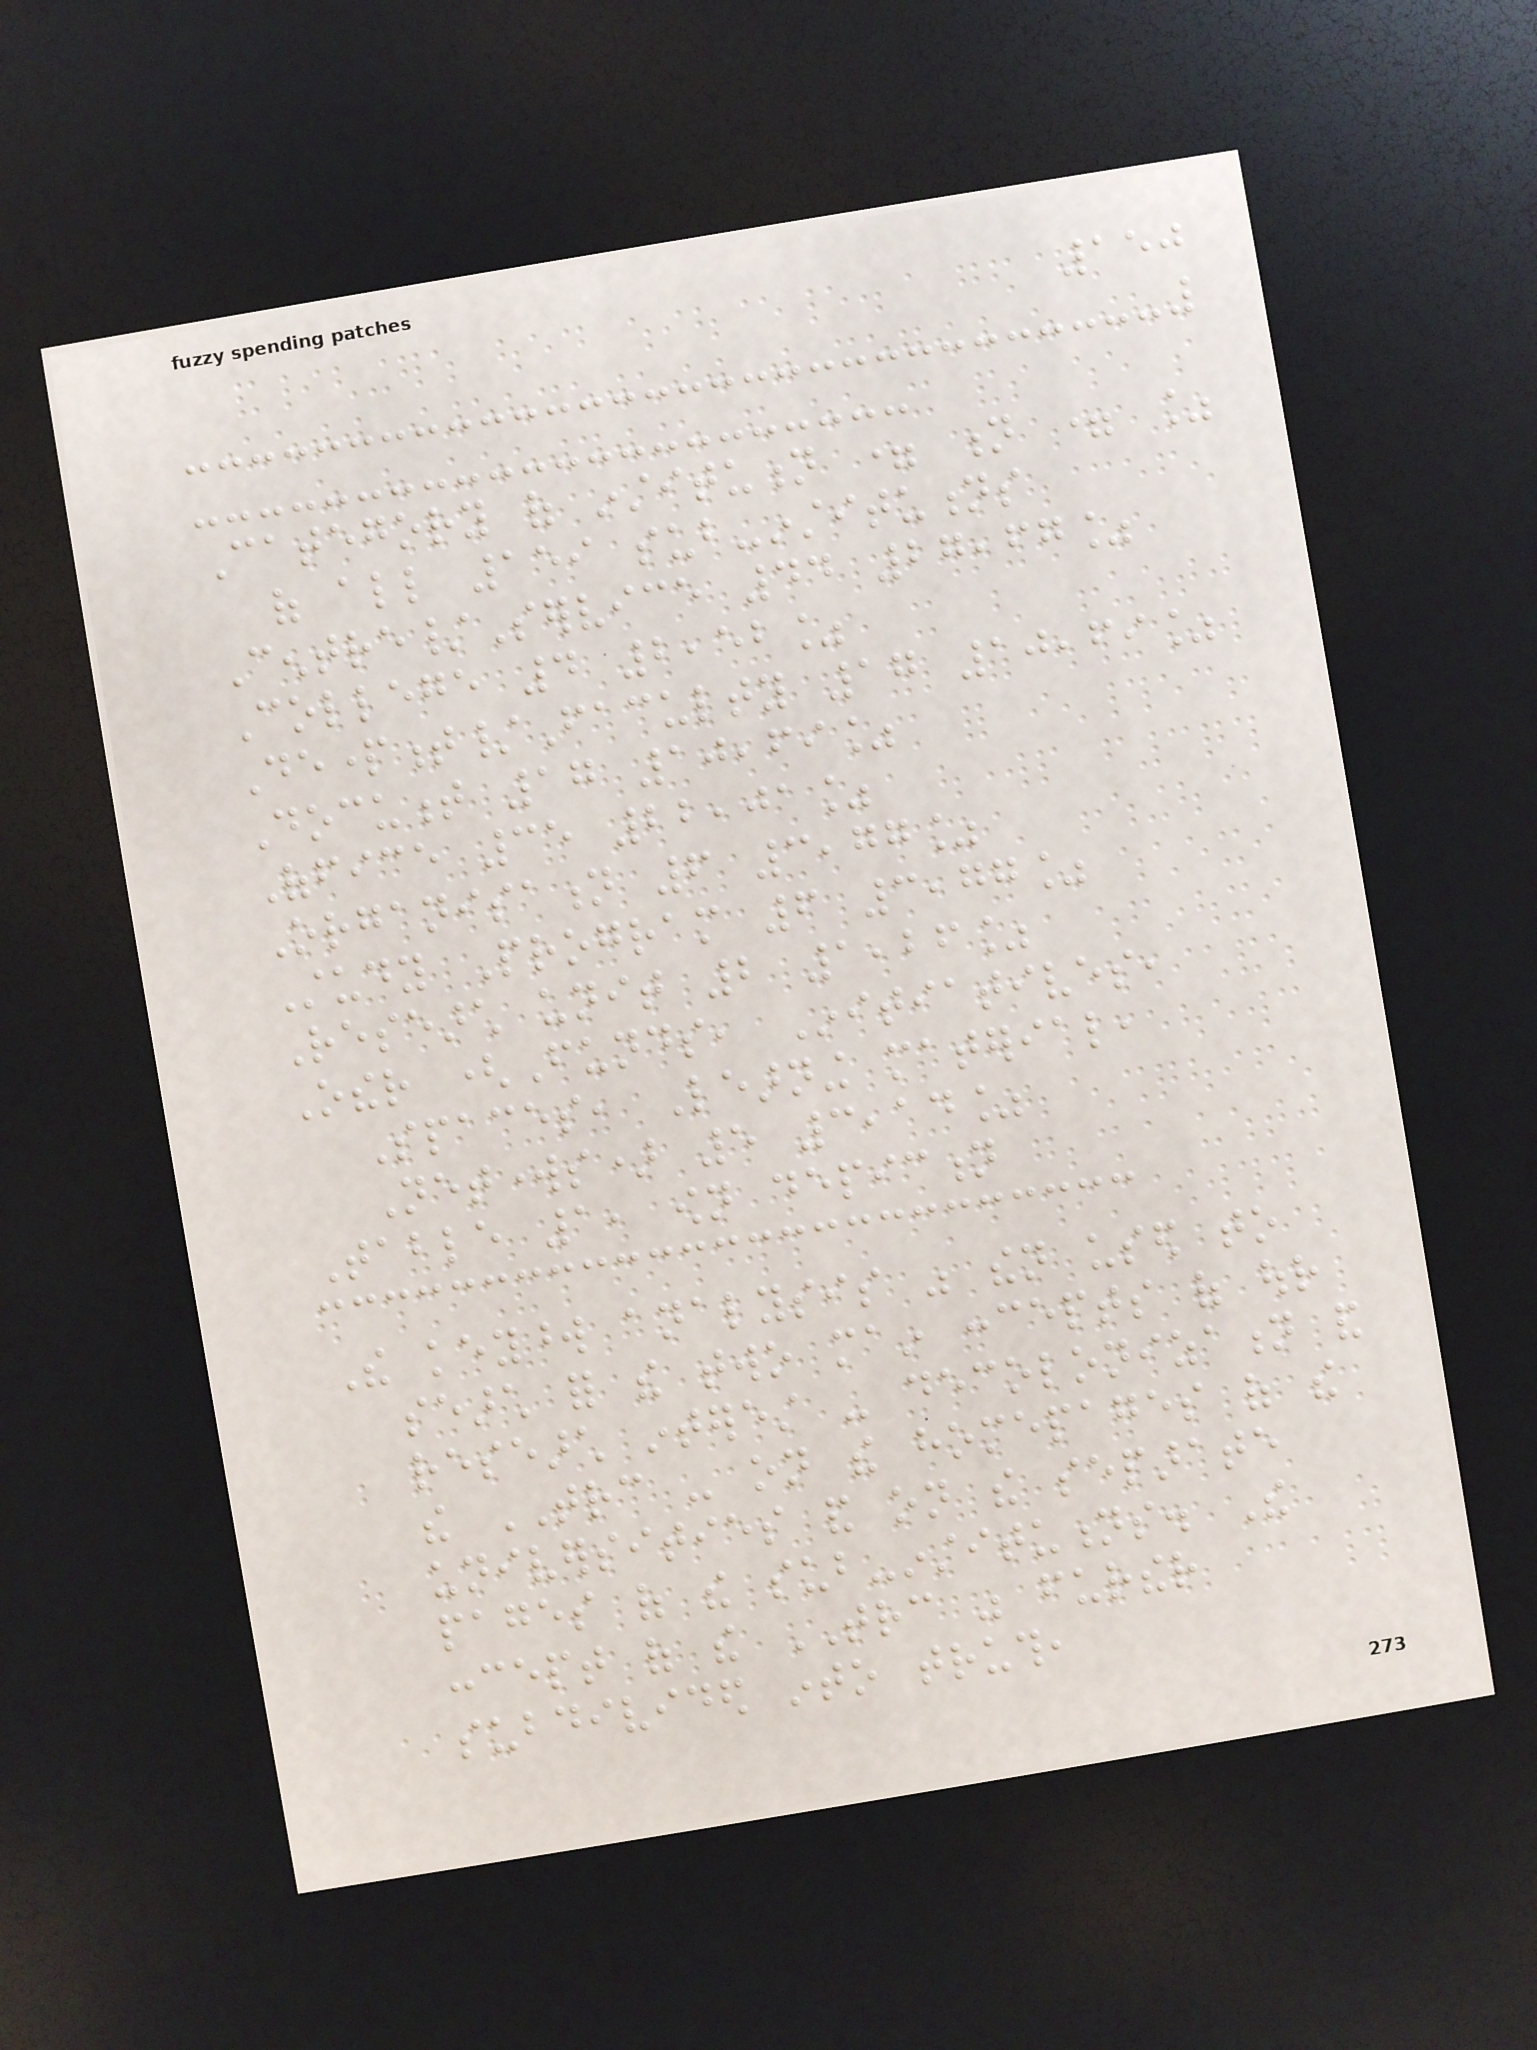150
Category of institution = n = %
of all 159 sub-institutions
Centre/Service 44 27,67%
College 4 2,52%
Department/Faculty 17 10,69%
Document 17 10,69%
Office 35 22,01%
Organisation 6 3,77%
Study Program 6 3,77%
Research unit 2 1,26%
Other (Funds, Initiatives,
Spaces, Learning material,
Networks) 5 3,14%
Table 1, own depiction
The keyword analysis was then used to
search for the two main concepts of our
research interest - decolonization and
the TRC - on the homepages of the
universities and on the separate
pages of the sub-institutions. The
concept of the TRC was further
subdivided into truth,
